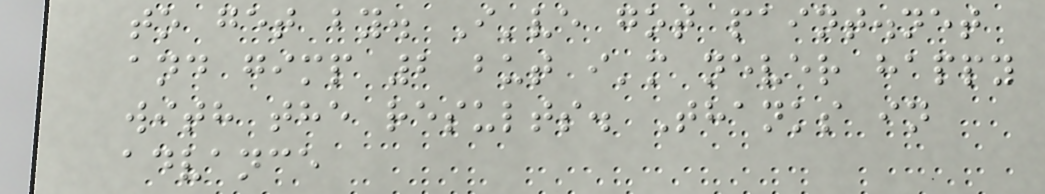to get by. I've got paint.net
and gimp 2 but i'm never happy
with the results. Thanks in
advance
